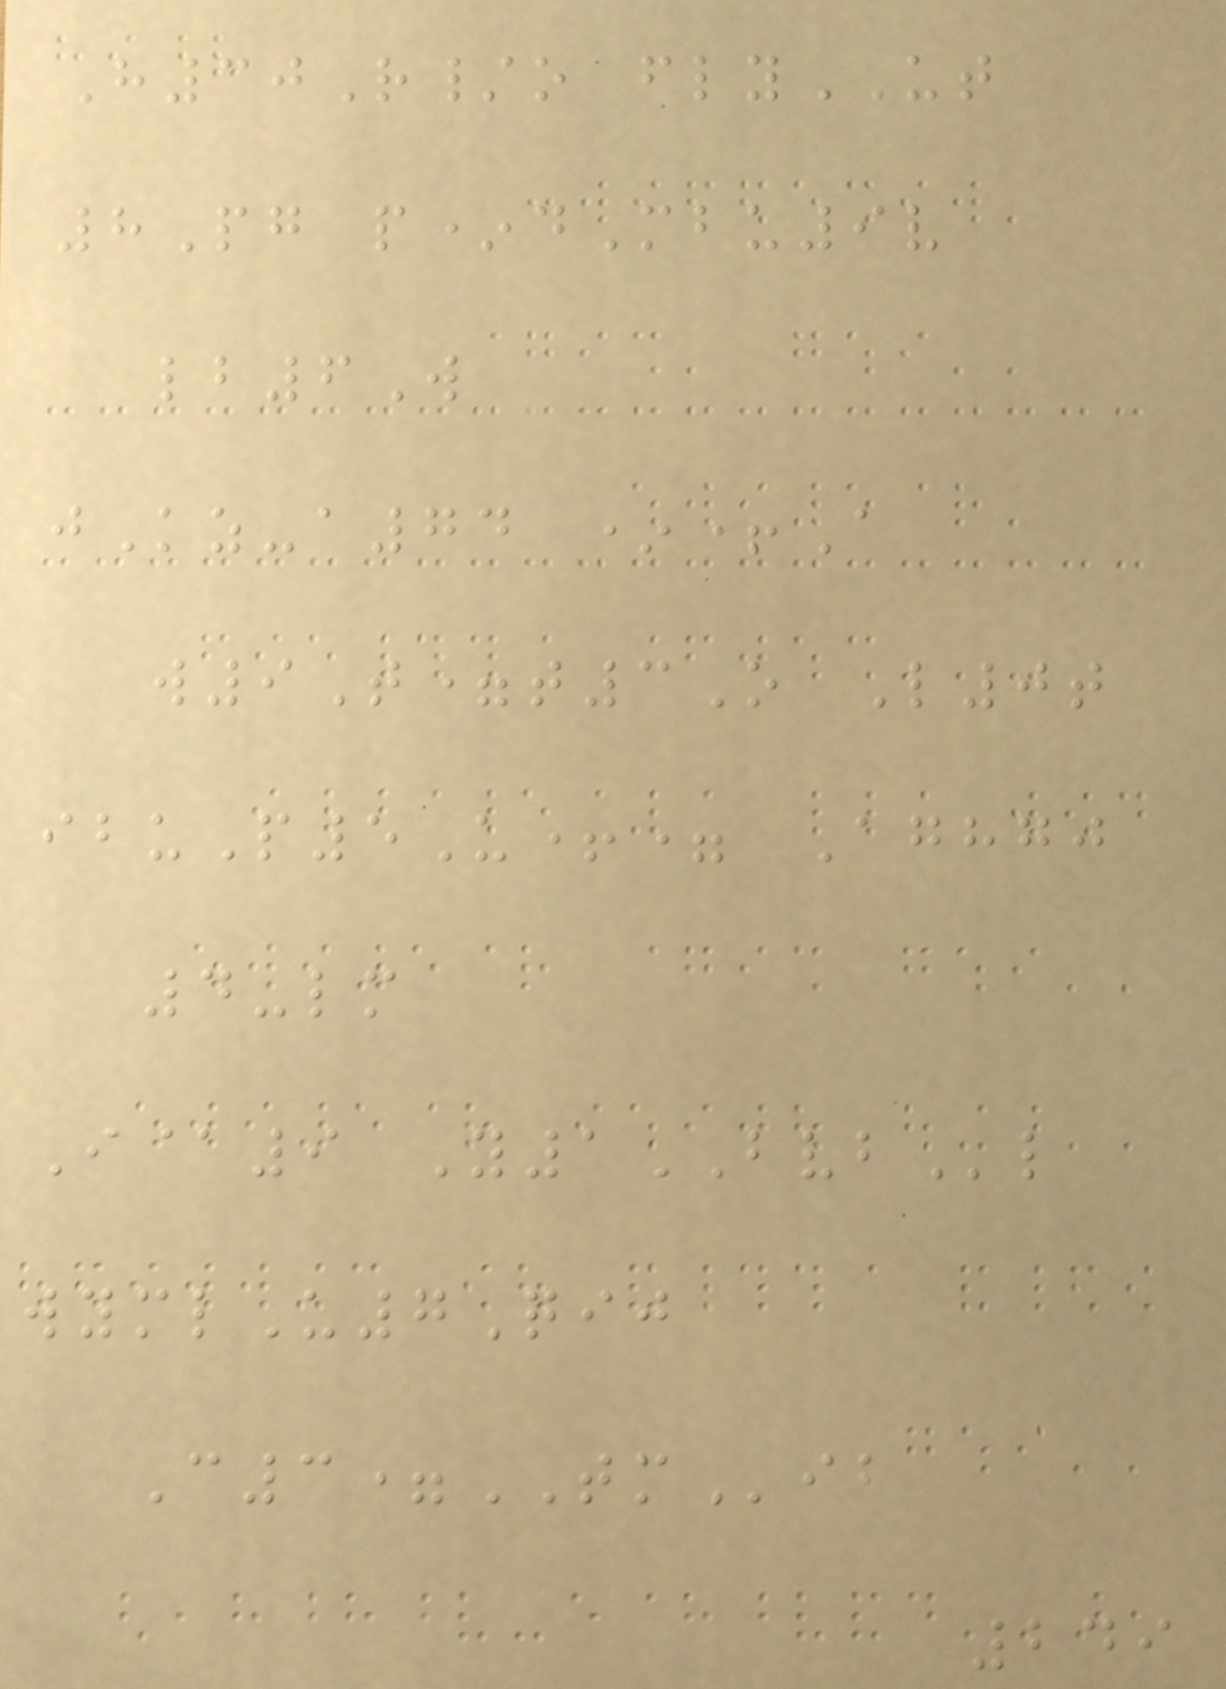H30R/o flyUT
8Pg p*dMbu9v
lb6W
jKz-a74 *+A
w9T=t3O L0t
ibuP5U+= Aghgj
4-lm
I@9 Y1BVBl
wymlU7Qij
C3=TMib
249
